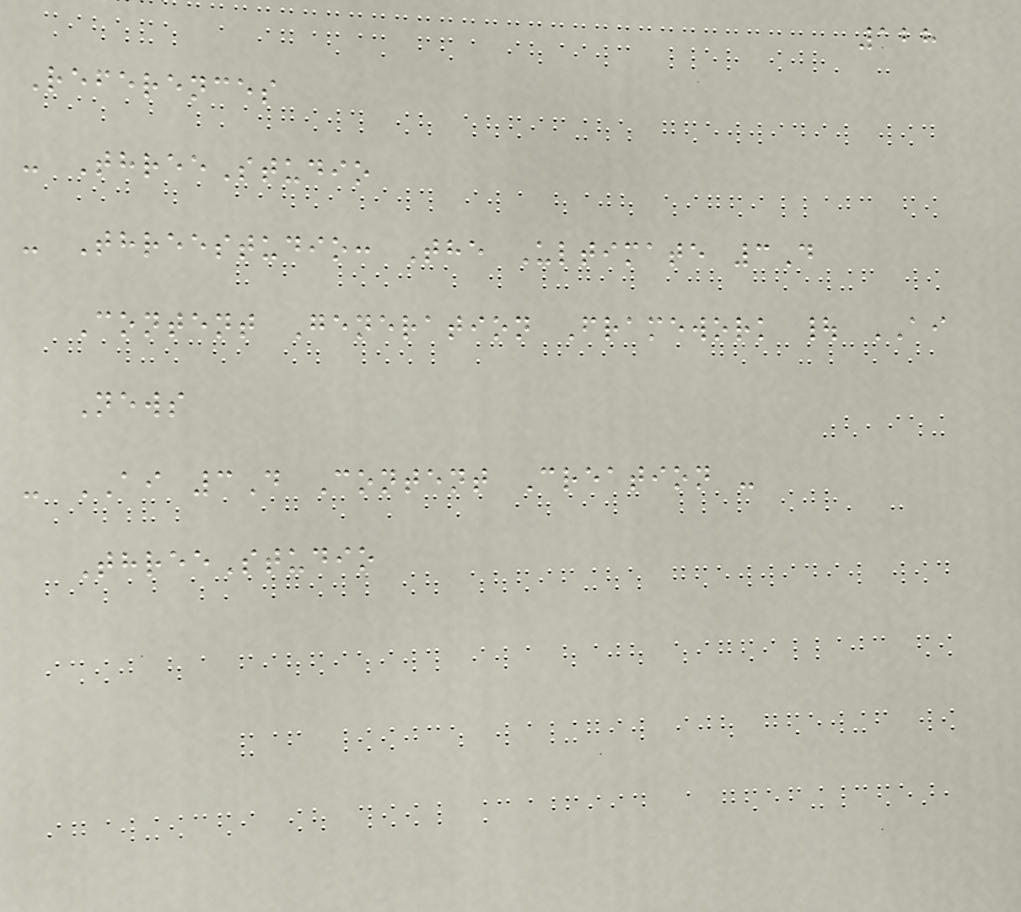128
References
- ThreeStudio
- Threestudio: The Ultimate 3D
Content Generation Framework | AI
News
- AI 3D Content Creation -
ThreeStudio
